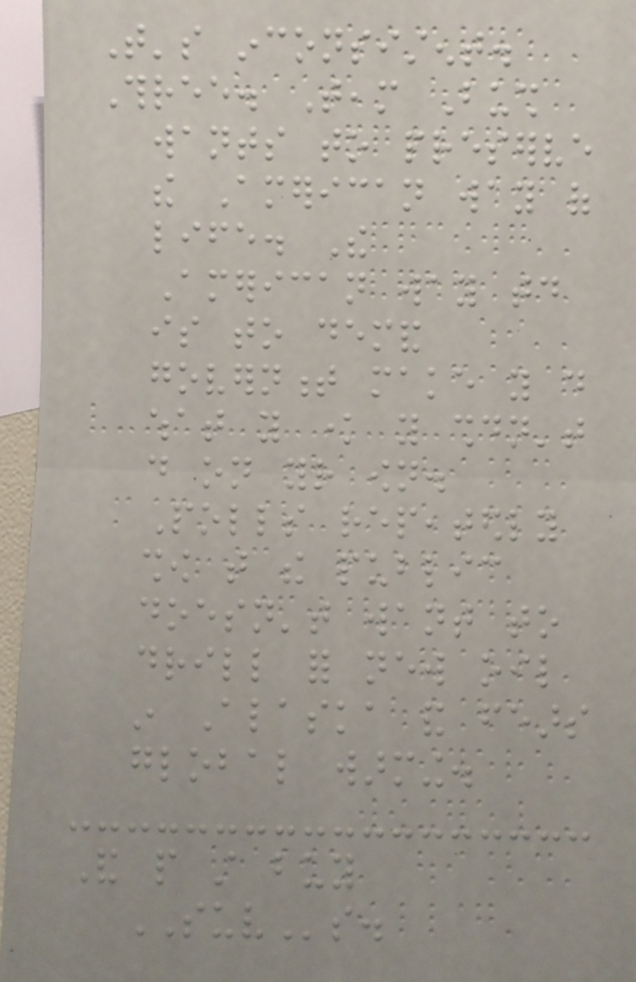That's inconsistent.
Three. Team Bush
wants to preserve
the American way of
life. The
American way today
is to demand
government make you do
what you know you shouldn't
do on your own.
Polls repeatedly
show that the public
doesn't want to
drill for new oil
in Alaska and fears
global warming.
And people still buy
SUVs.
